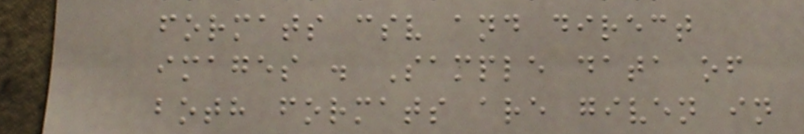formats csv and direct
images . Sample data of
both formats are given in
